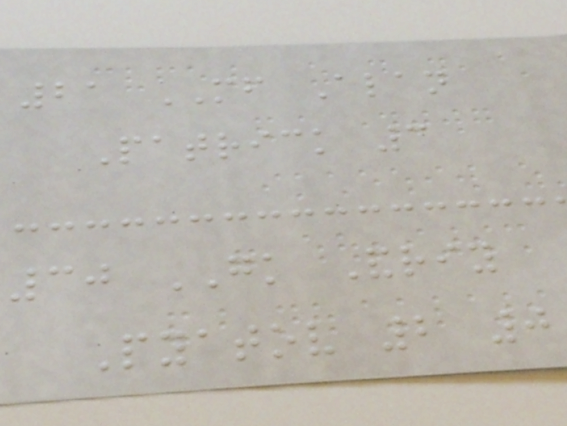21 MF Alan
Patrick 3
30 GK Andriy
Pyatov 2 0
